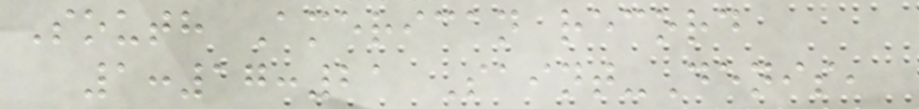South American record
1:17:21 Saint-Denis,
